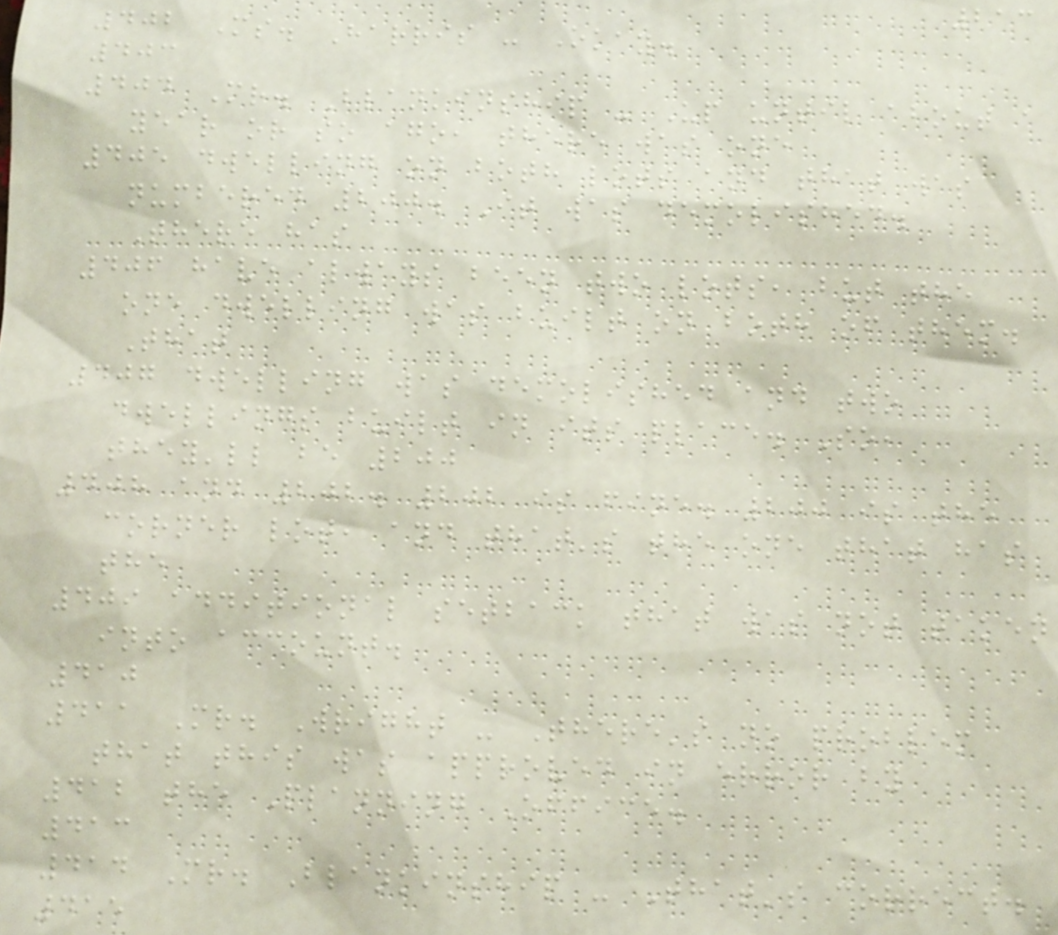213
402 Ms. Harris - Okay.
403
404 Mr. Blankinship - Up until about a
year or so ago, there was one
405 dwelling on both lots and that was
numbered 200. It was demolished.
There has
406 have always been two lots, but the
one dwelling was built on both of them.
That
407 dwelling was demolished and two
dwellings built in its place. So,
they'll be 200
408 and 202. 202 is fine. 200 is the
corner lot, and that's the one that has
the
409 additional setback that was not taken
into account.
410
411 Mr. Wright - There's no problem
that this was approved in error by
412 the Planning Office.
413
414 Mr. Blankinship - That's correct.
415
